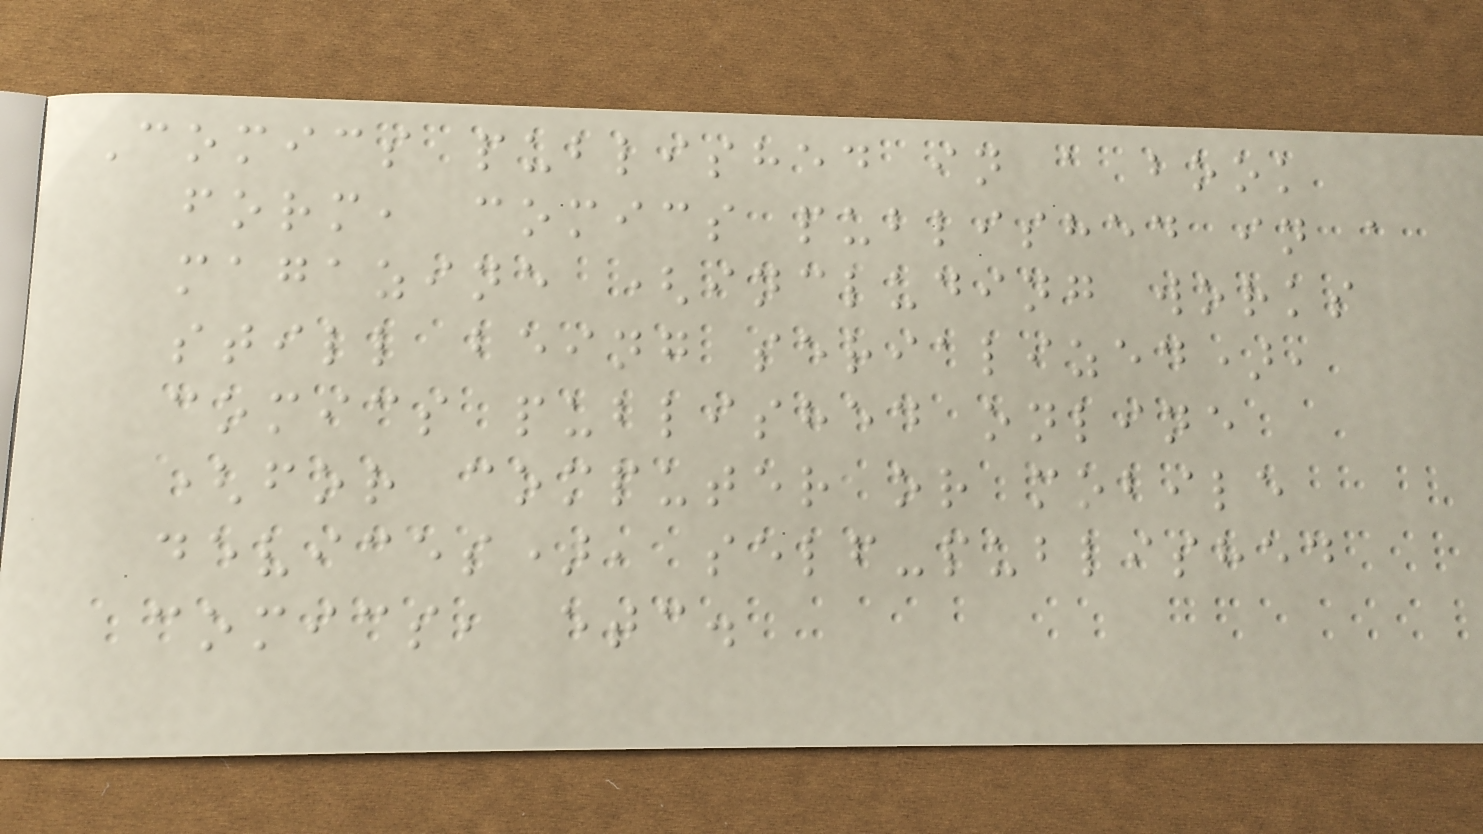Comics published in a book
form, comics published in a
magazine (including works
still being serialized),
comics published online
(for computer or mobile
devices), self-published
comics, etc.
